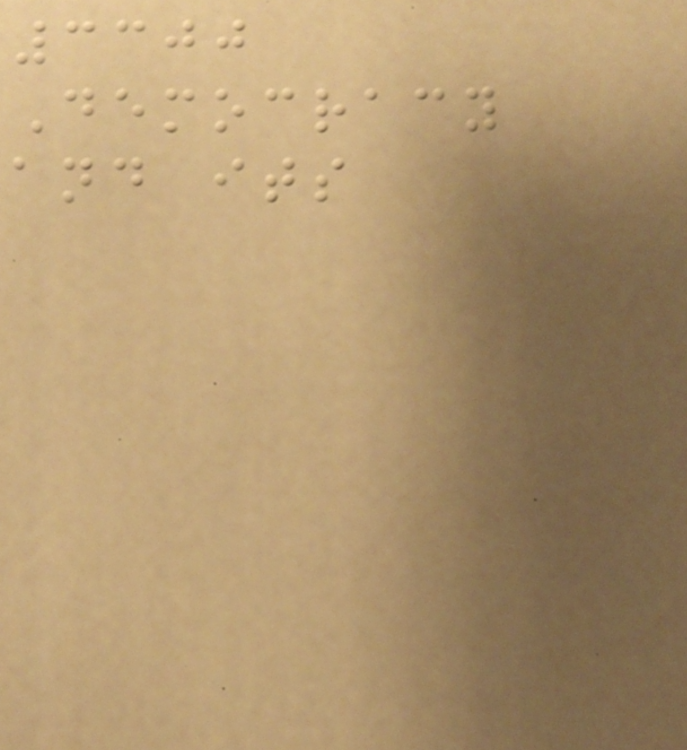3300
Democracy
and its
